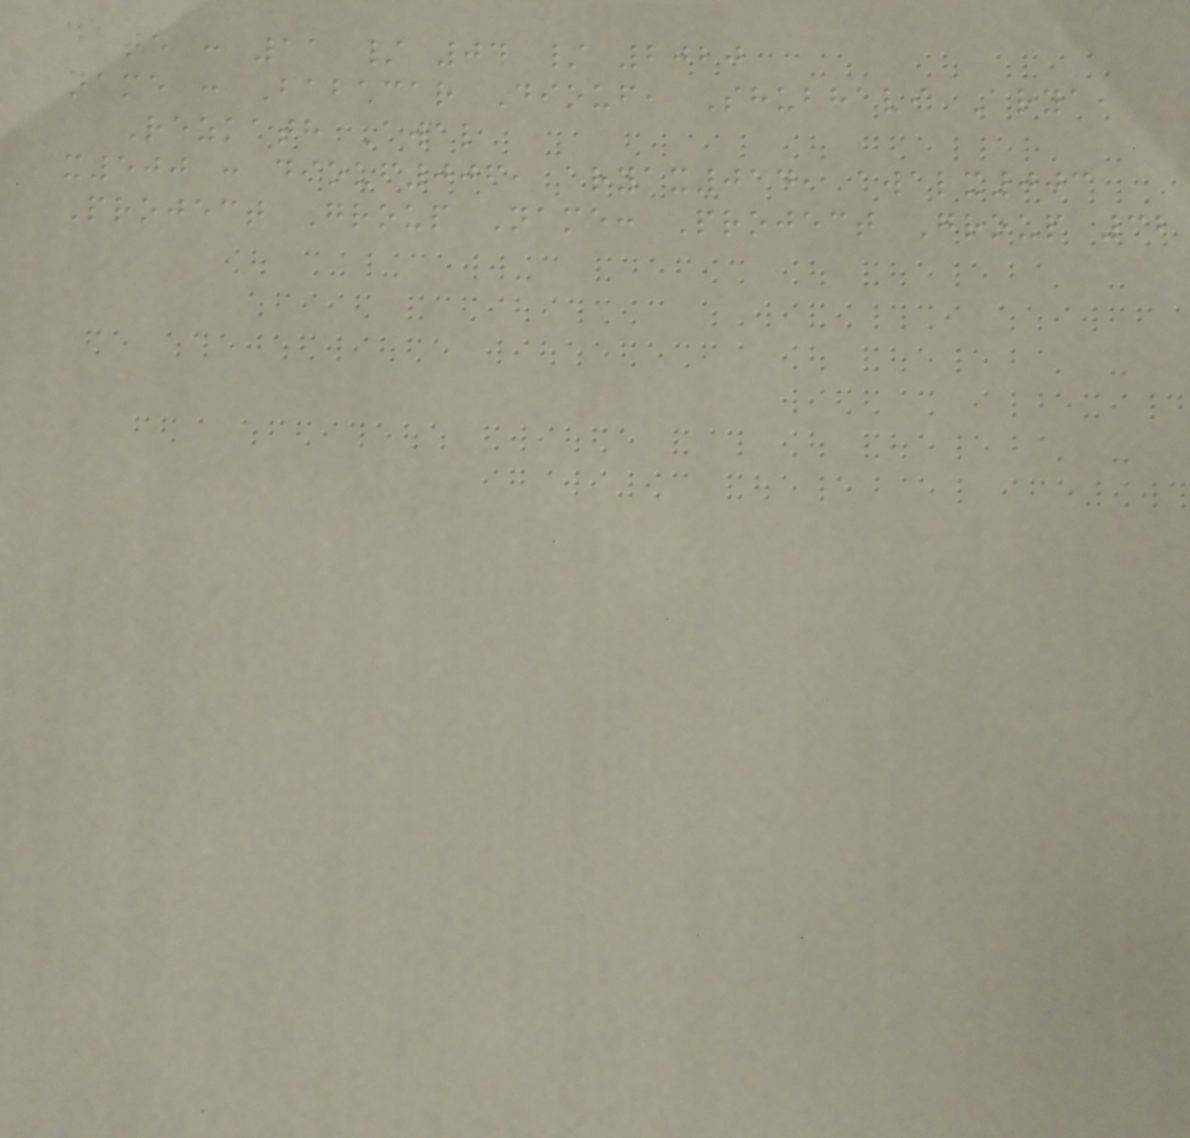date : 11 / 04 / 2020
name : Babacar Diouf, Shubhavi Arya,
Rezkath Awal
x500 : diouf006, aryax014, awalx003
Project Group Name: Project Group 32
